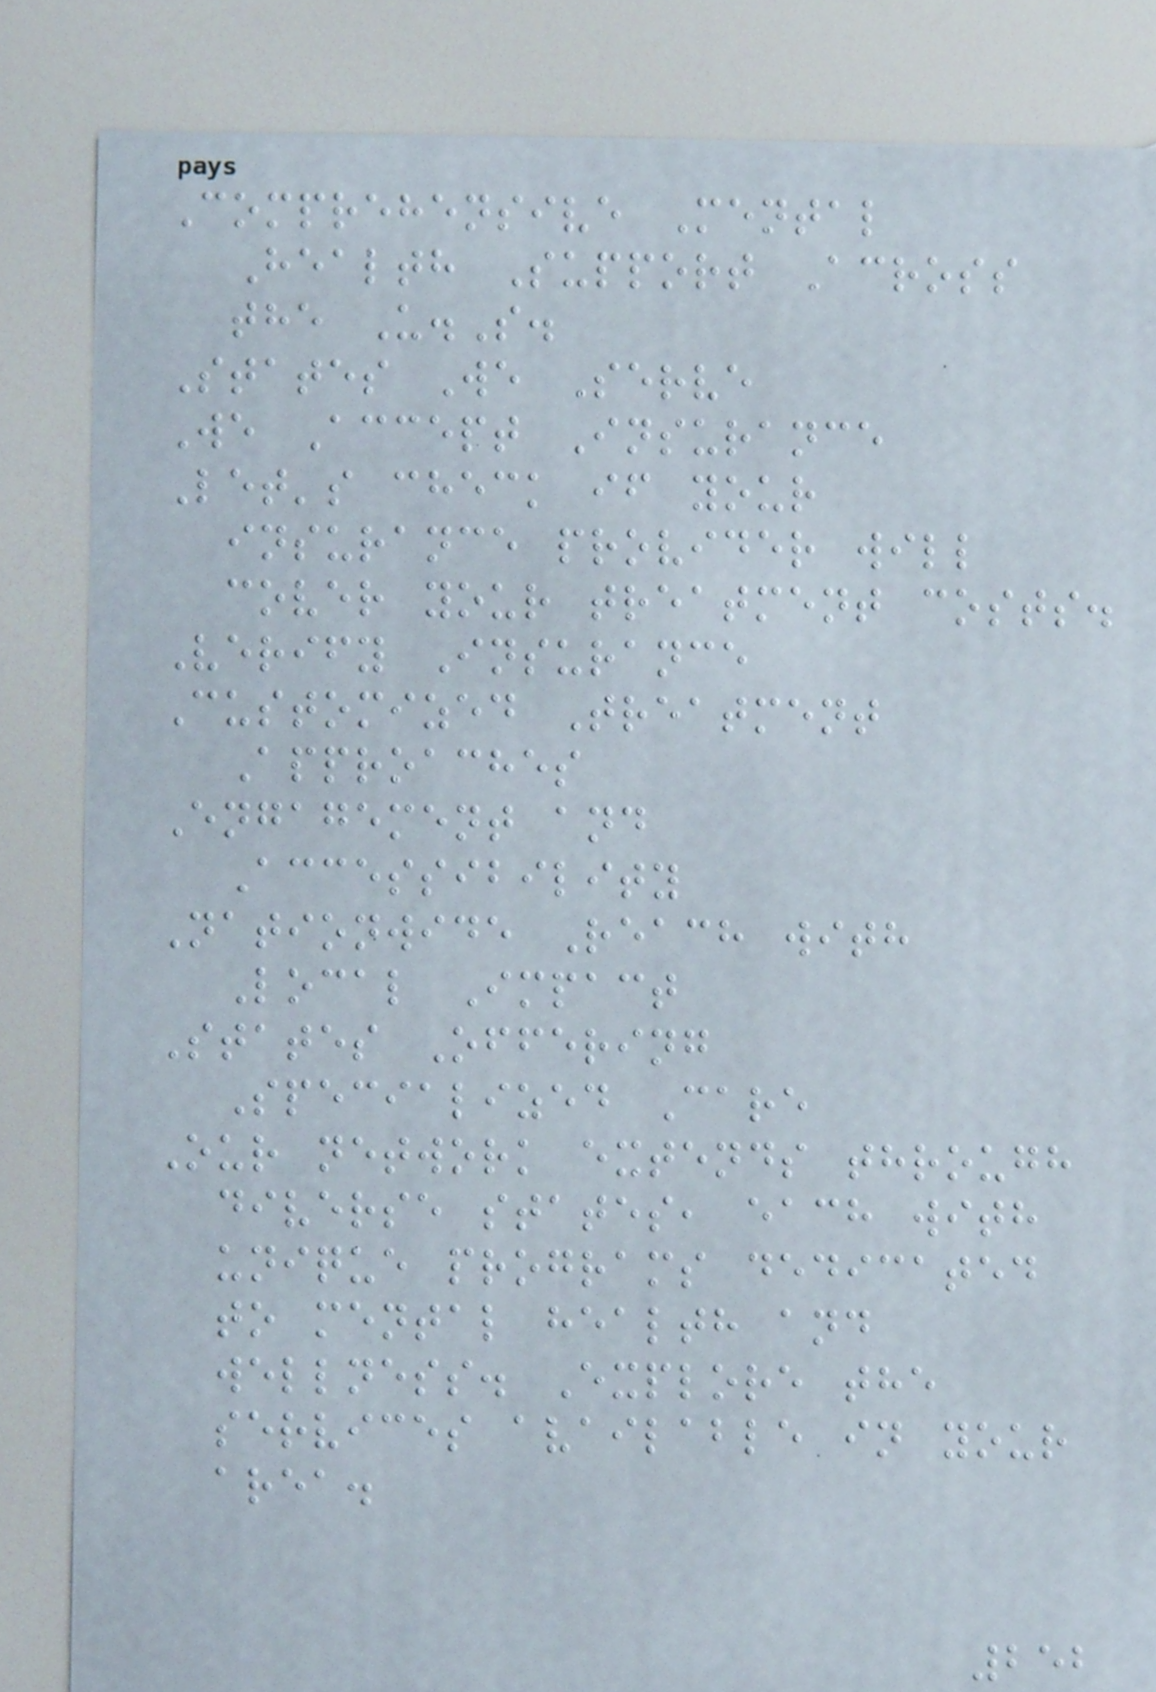Comprehensive Mental
Health Support Across
the U.S.
States We Serve
We Accept Insurance
Let's check if your
insurance provider will
cover your treatment costs.
Verify Insurance
Customized Treatment
Approaches
Engagement and
Accessibility
Nationwide Reach with
Local Impact
States Offering
Specialized Care
Our network extends through
diverse states, each with
unique programs dedicated
to mental health and
wellness. Explore the
services available in your
area.
252
